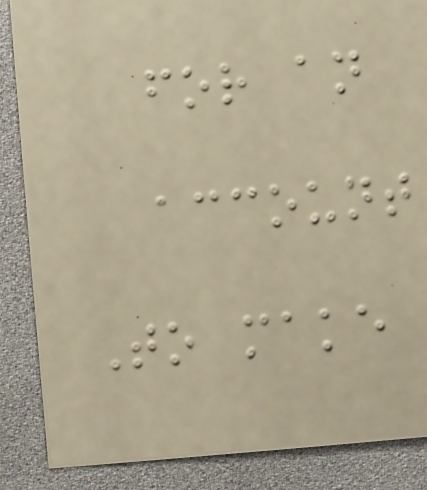for an
account
To make
